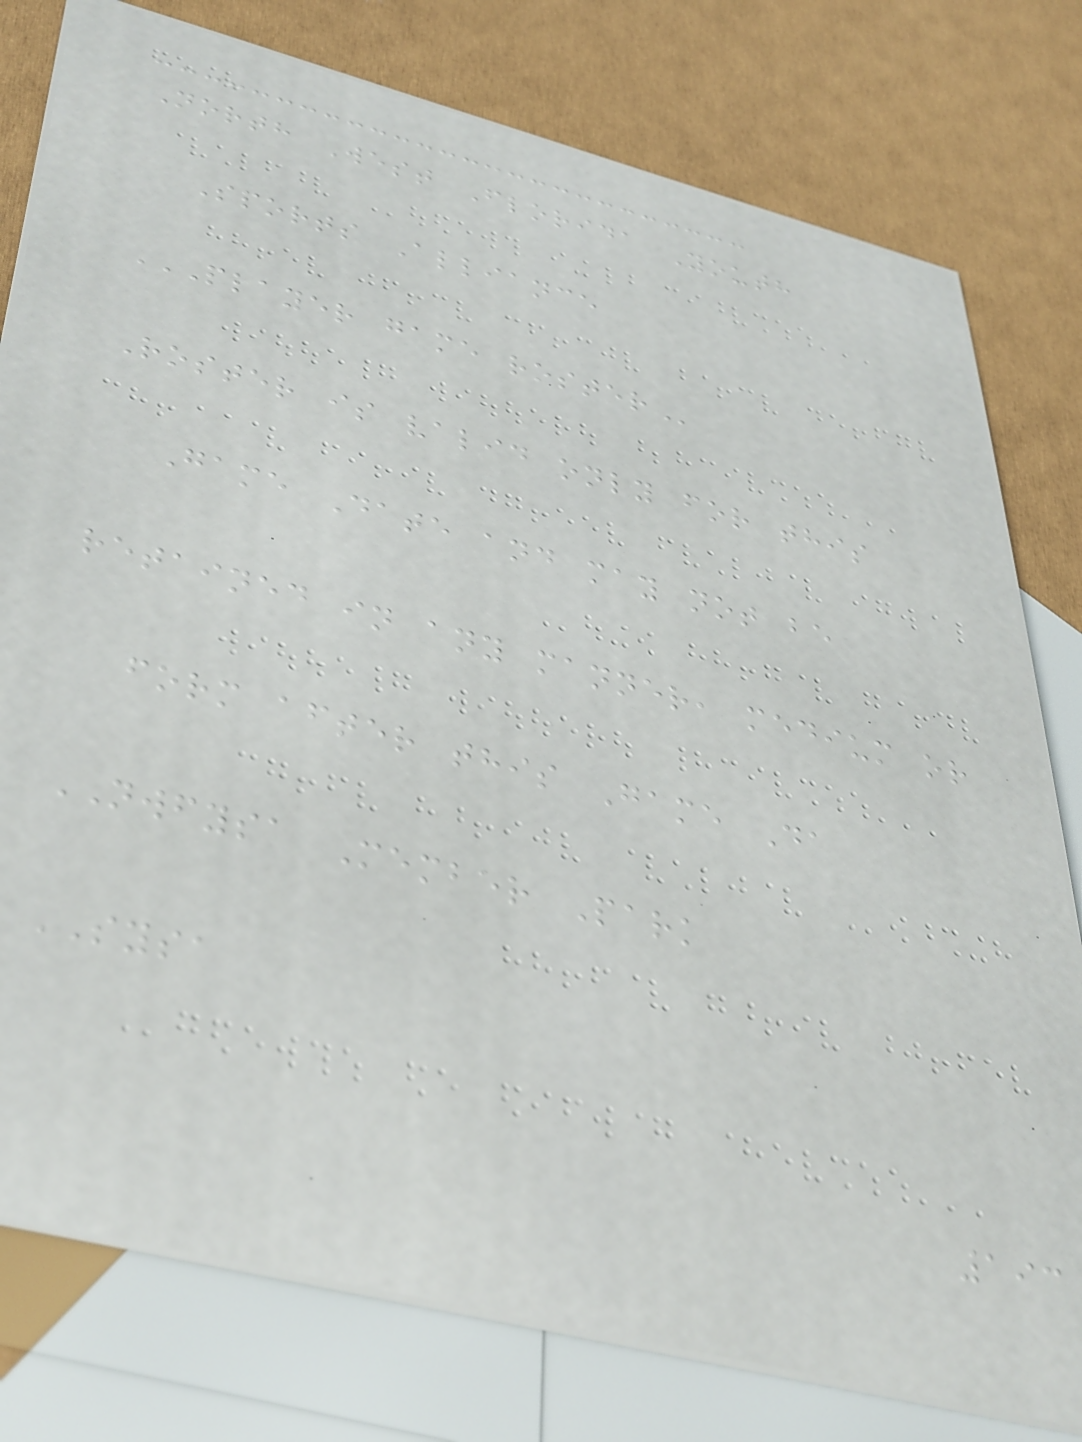North West Florida Youth
Sports Alliance
PLAYER GAME ROSTER
Roster is valid only for this
Game Date and may not be
retained in any manner, medium or
form after this Game Da
NWFYSA Member Park
SYSA
193
